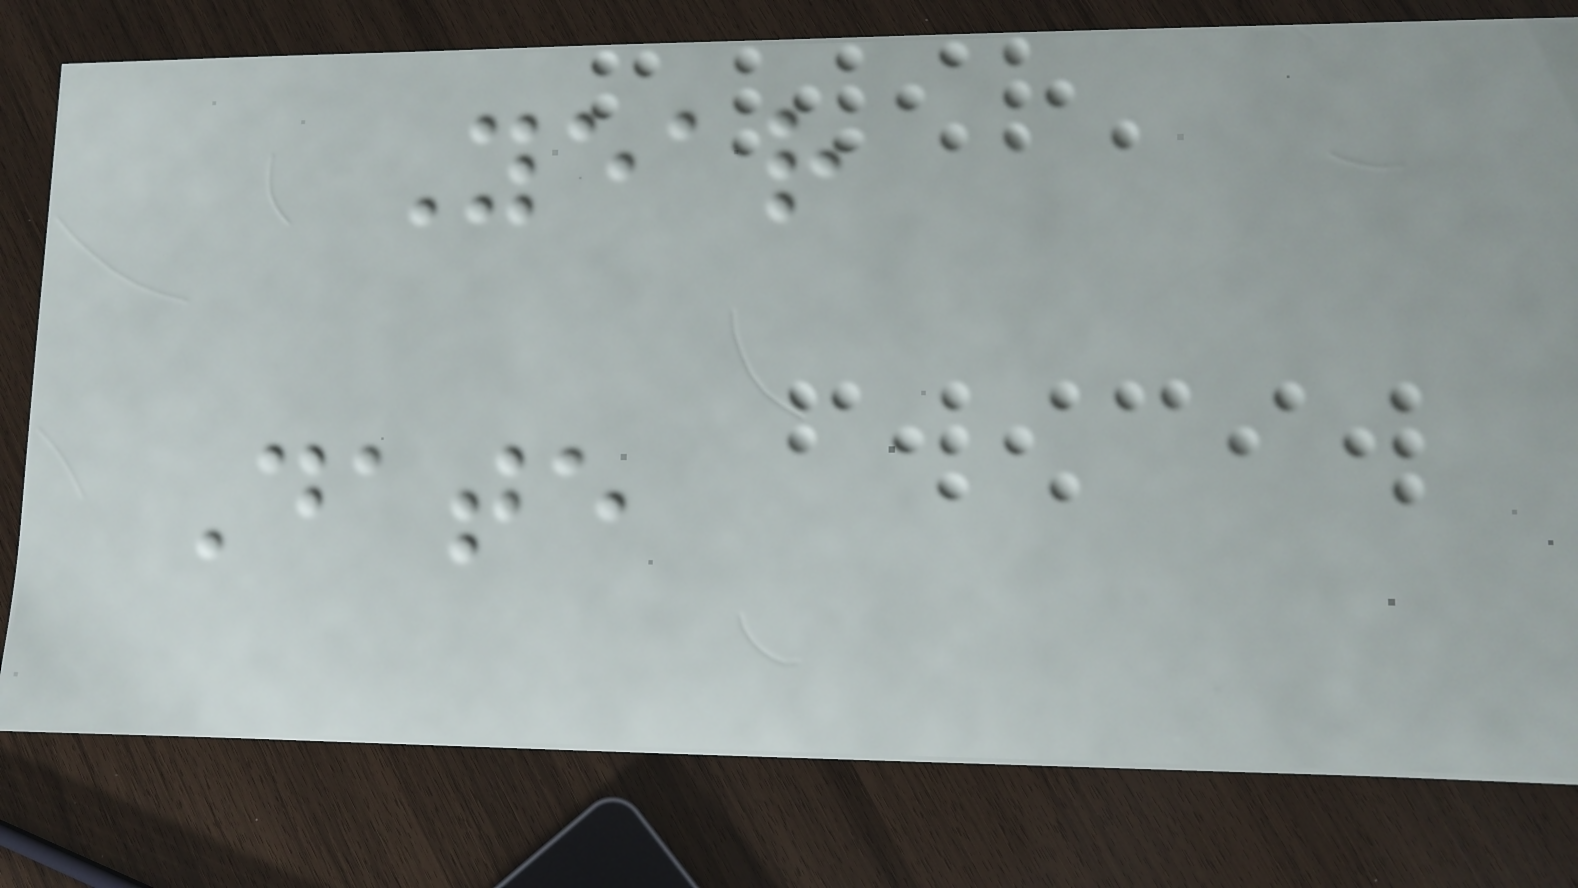Year
Date
